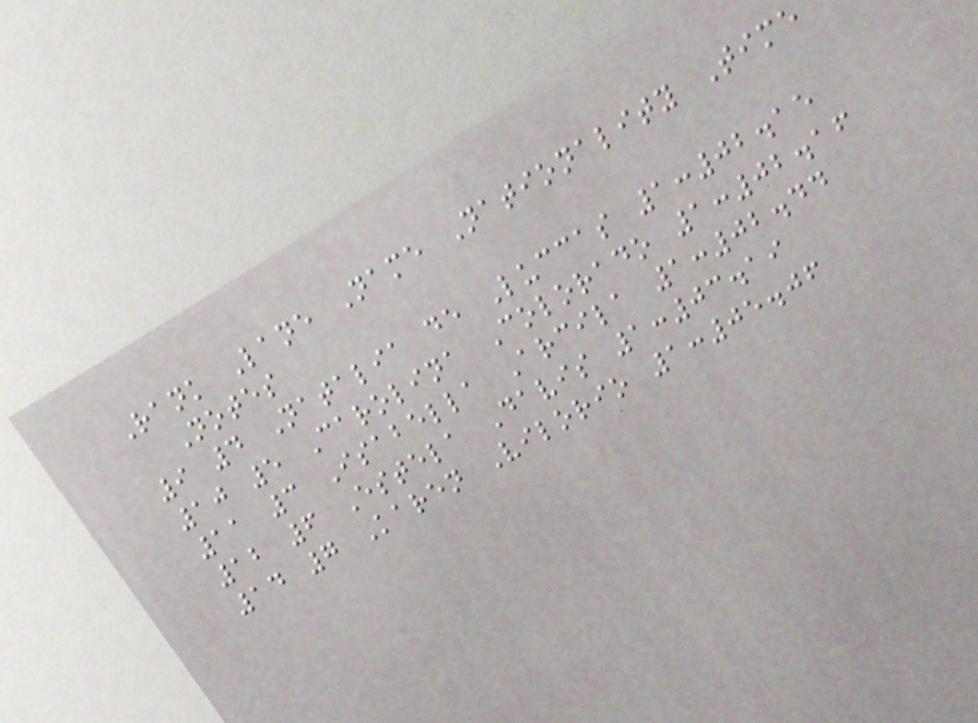Rank Lane Name Nationality Time
Notes
9 4 Natalia de Luccas 1:02.15
10 5 Carolina Colorado 1:02.16
11 3 Isabella Arcila 1:02.44
12 6 Estela Davis 1:03.19
14 7 Karen Vilorio 1:05.06
